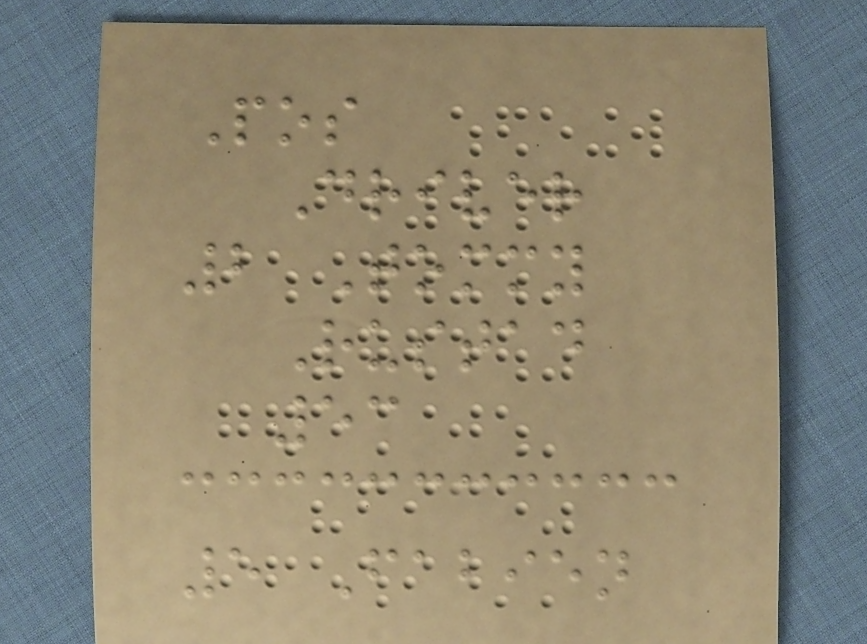Pos
Driver
2 Tommy
Rustad
53
5 Fabien
